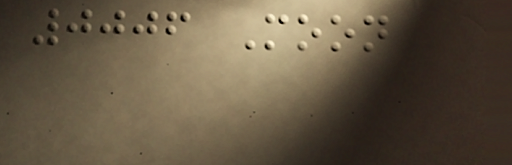0006 Moon
